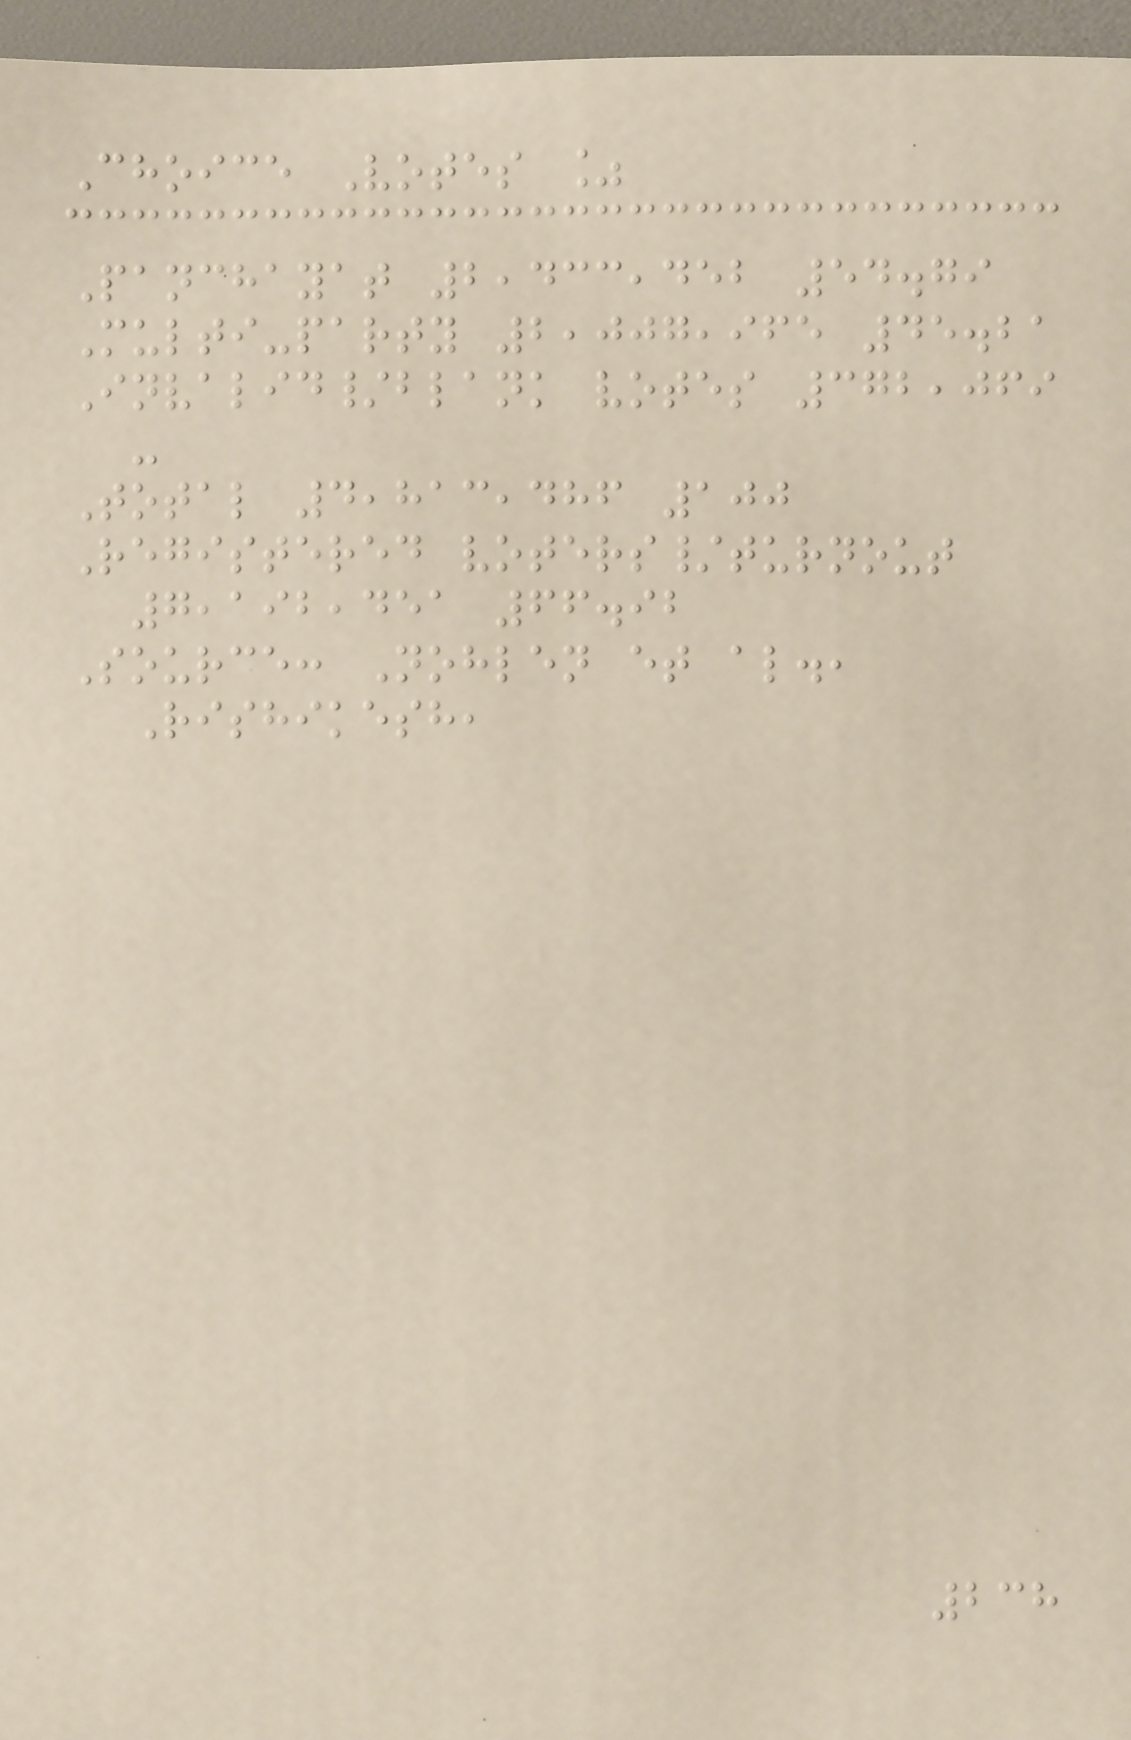Choice Votes %
Panchayat 2,433,452 54.79
Multi-party 2,007,965 45.21
Invalid/blank votes 372,069
-
Total 4,813,486 100
Registered voters/turnout
7,192,451 66.92
Source: Nohlen et al.,
Rishikesh,
238
